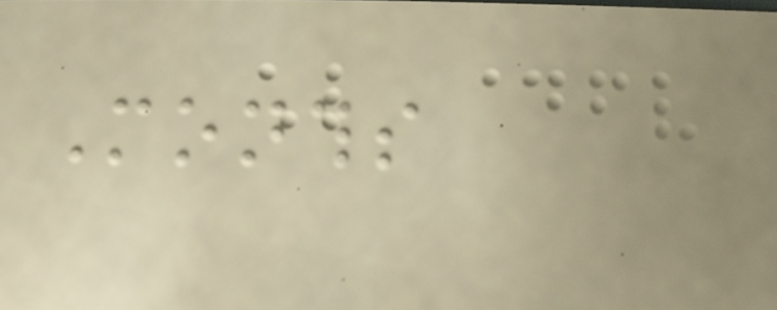Months
